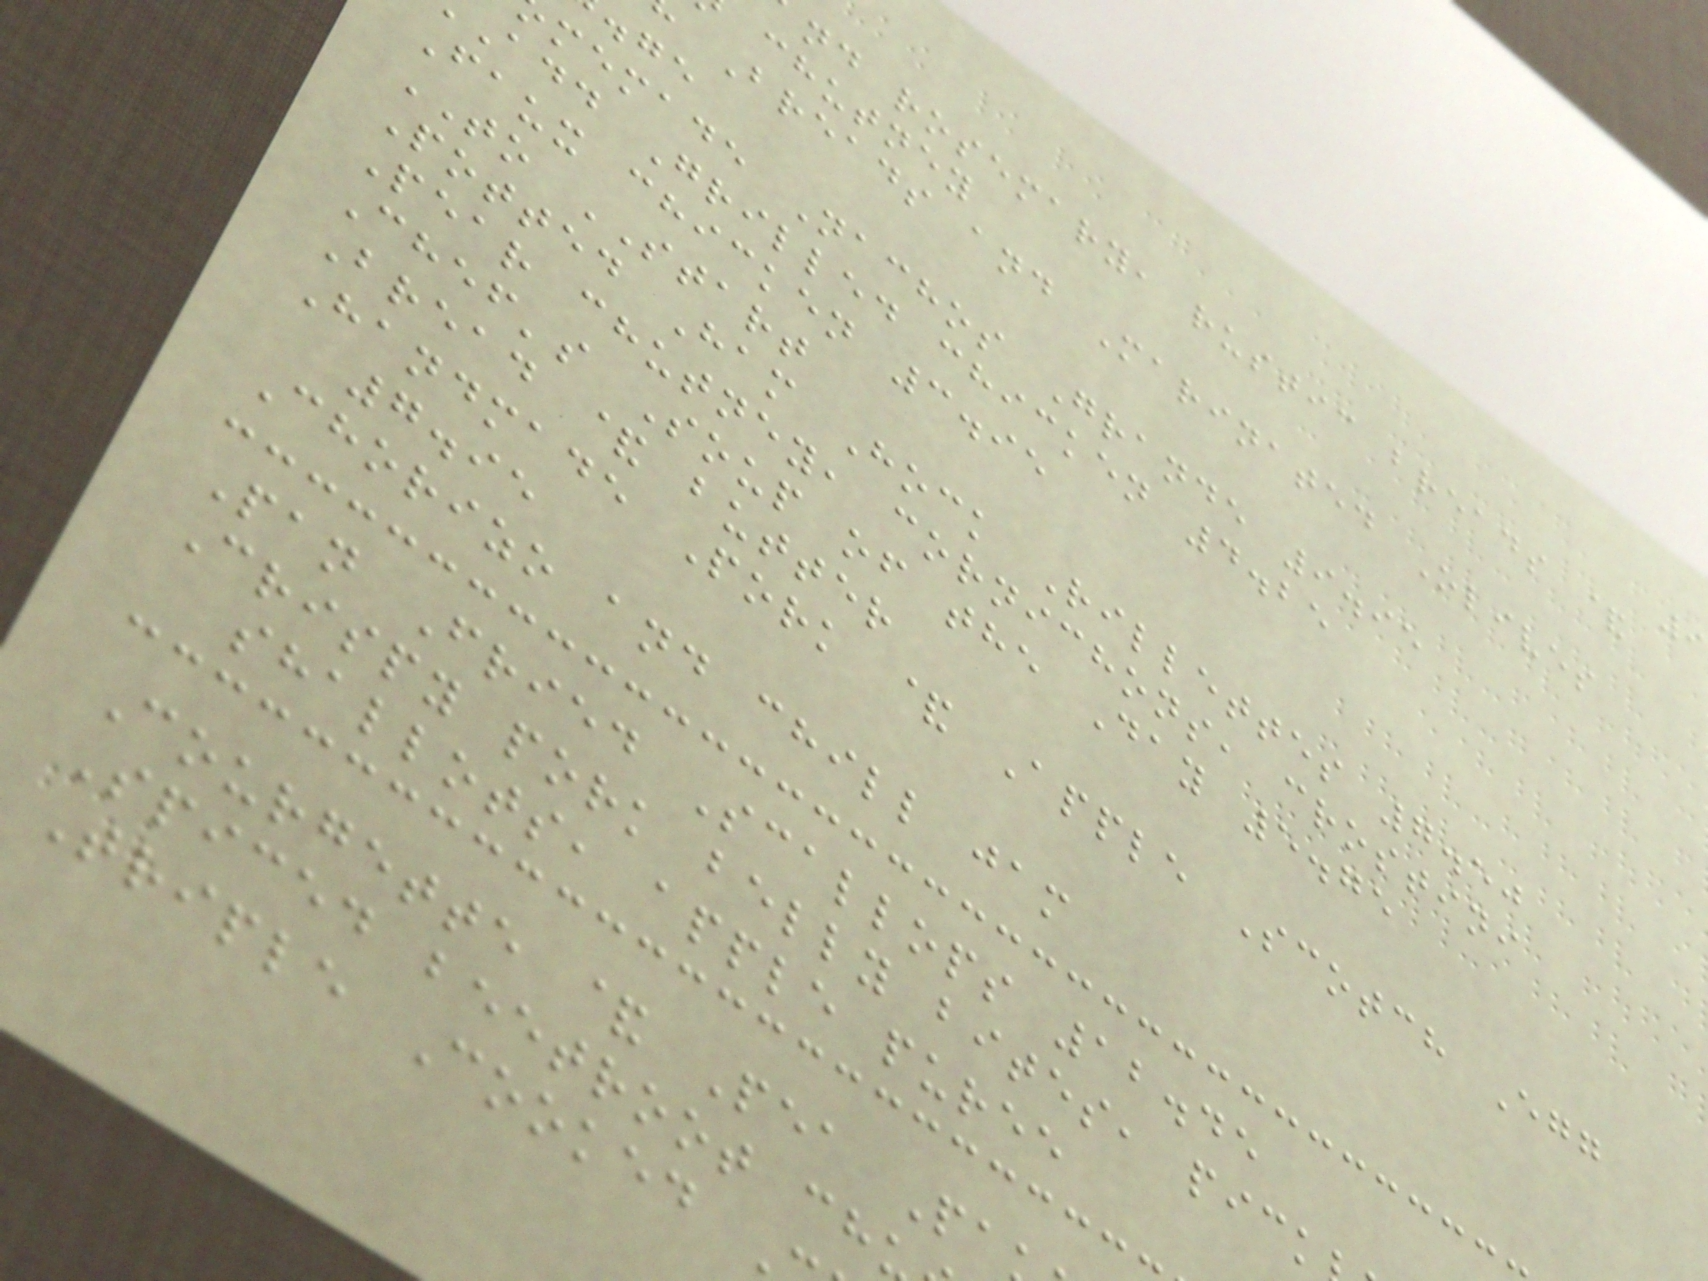nd rosemary, rustic breads &
chutney
Breads and Marinated Olives
memade Nachos Grande 9.95
add Grilled chicken 4.25
Faux chicken 3.95
TO START
Potted Ham Hock Rillettes 7.50
Pear chutney, cornichons, crostini
Chef's Soup of the Day 5.75
Bread & butter
Handmade Pork & Apple Scotch Egg
7.95
Chorizo and chill jam
Pan Fried Scallops 12.45
Crispy pork belly bites, pick
shallots, apple puree
Courgette & Pea Pa
Spiced beetroot ch
Triple Cooked
